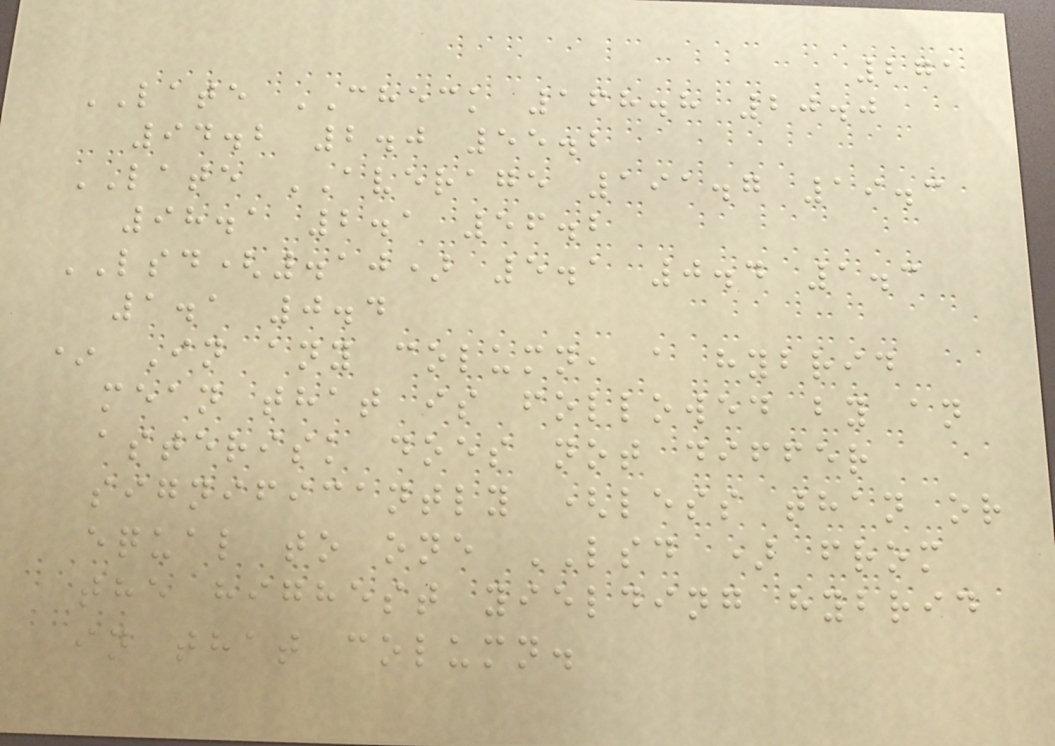271
LATE CHECK 168.8 20.0
94.2 2.0 55.2
LATE AVERAGE 191.7 19.3
98.1 2.1 56.2
LSD(.10) 5.1 0.4 1.3
1.1 0.4
* In any column, a hybrid
mean that is followed by an
asterisk does not differ
significantly (less than or
equal to one LSD ) from
the highest yielding hybrid
in that column.
